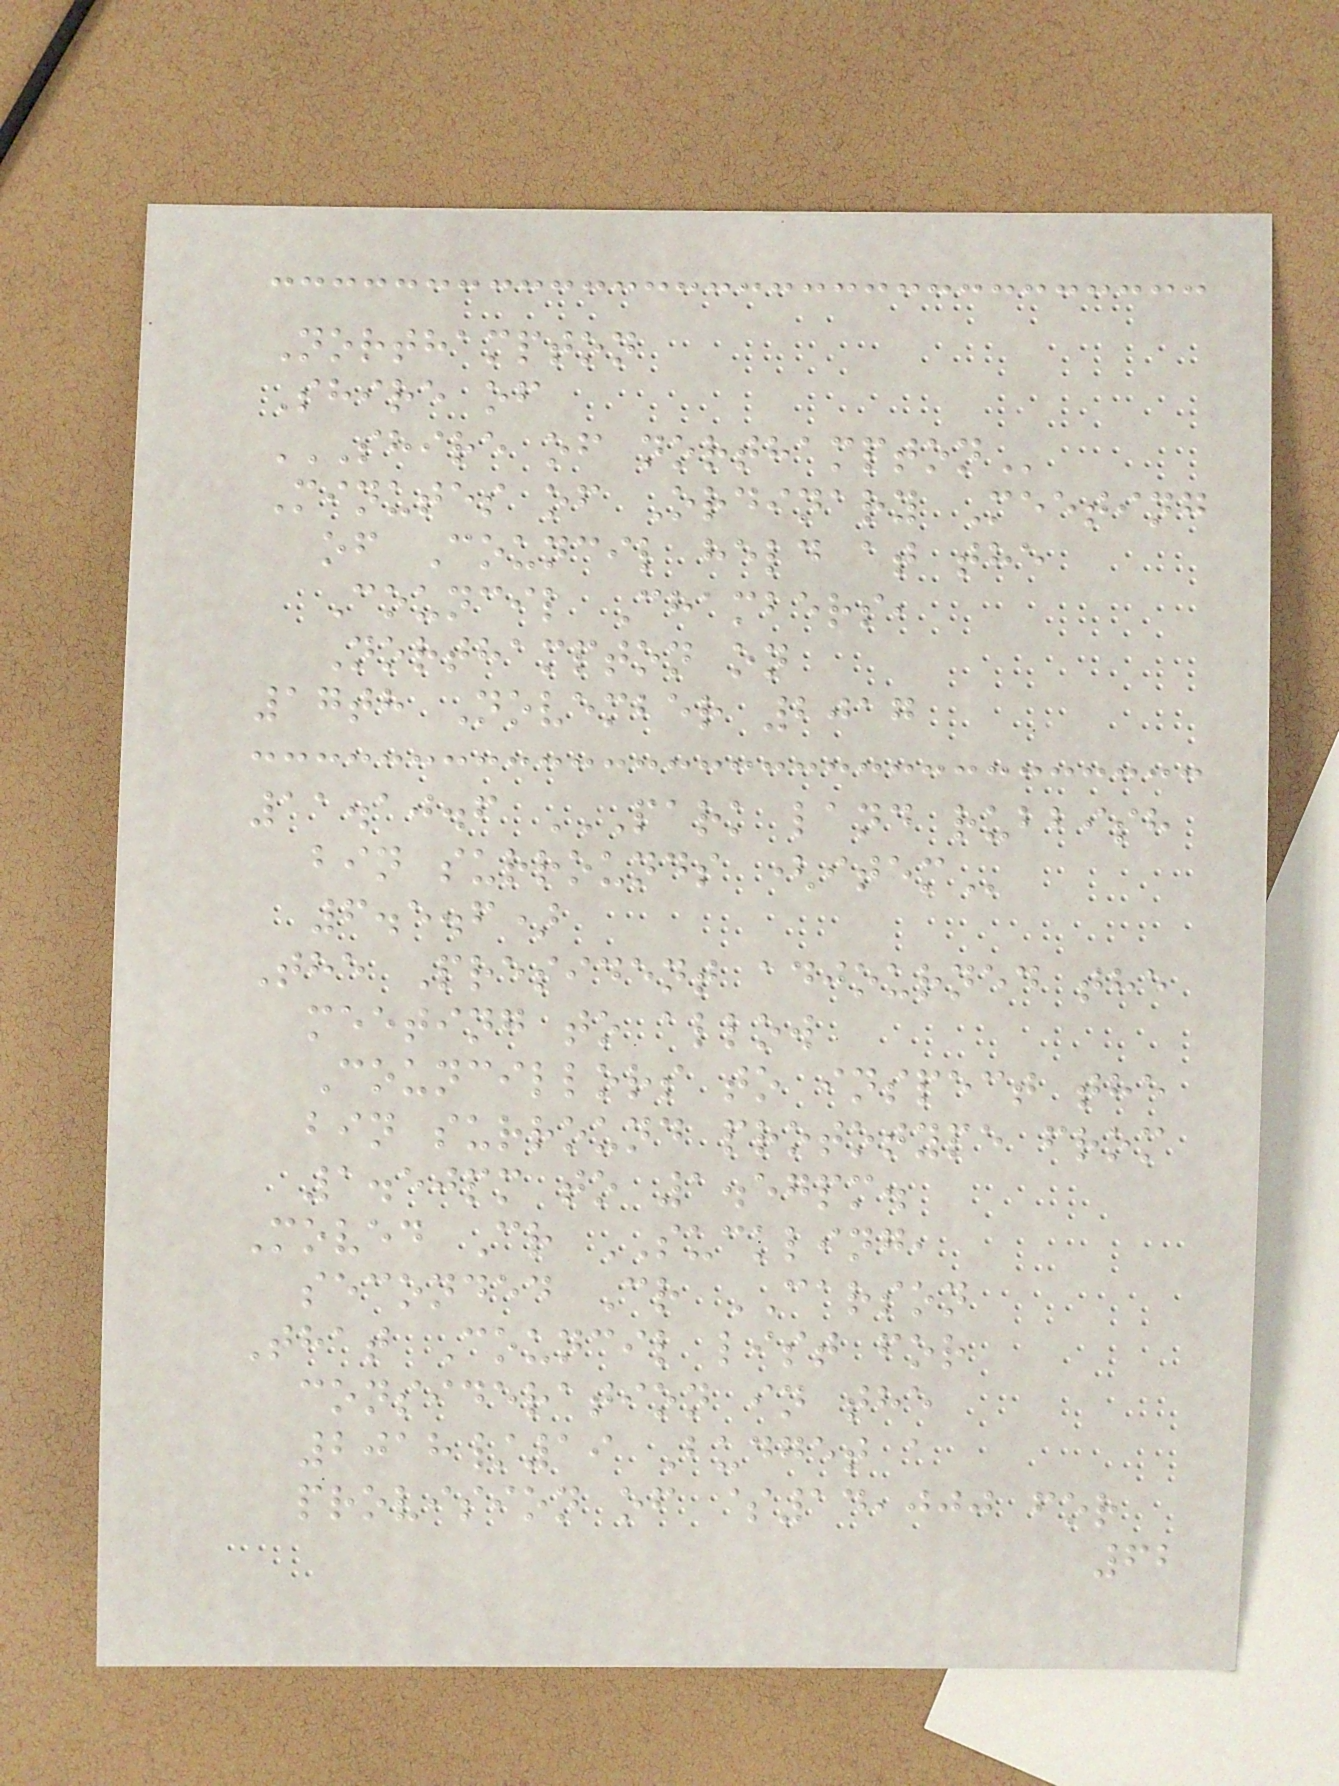Northampton
Shire of
SHIRE OF NORTHAMPTON
Minutes of Ordinary Meeting
of Council held at the
Council Chambers,
Northampton on
17th November 2017
11.10.6 PARK LAND RUBBISH
BIN SURROUNDS (ITEM
6.5.6)
The President adjourned the
meeting to allow
Councillors to inspect the
bin surround prototype from
1.50pm to 1.57pm.
Moved Cr SUCKLING,
seconded Cr CARSON
That Council list for
consideration in the
2018/19 Budget a
provision of $14,000 for
62
